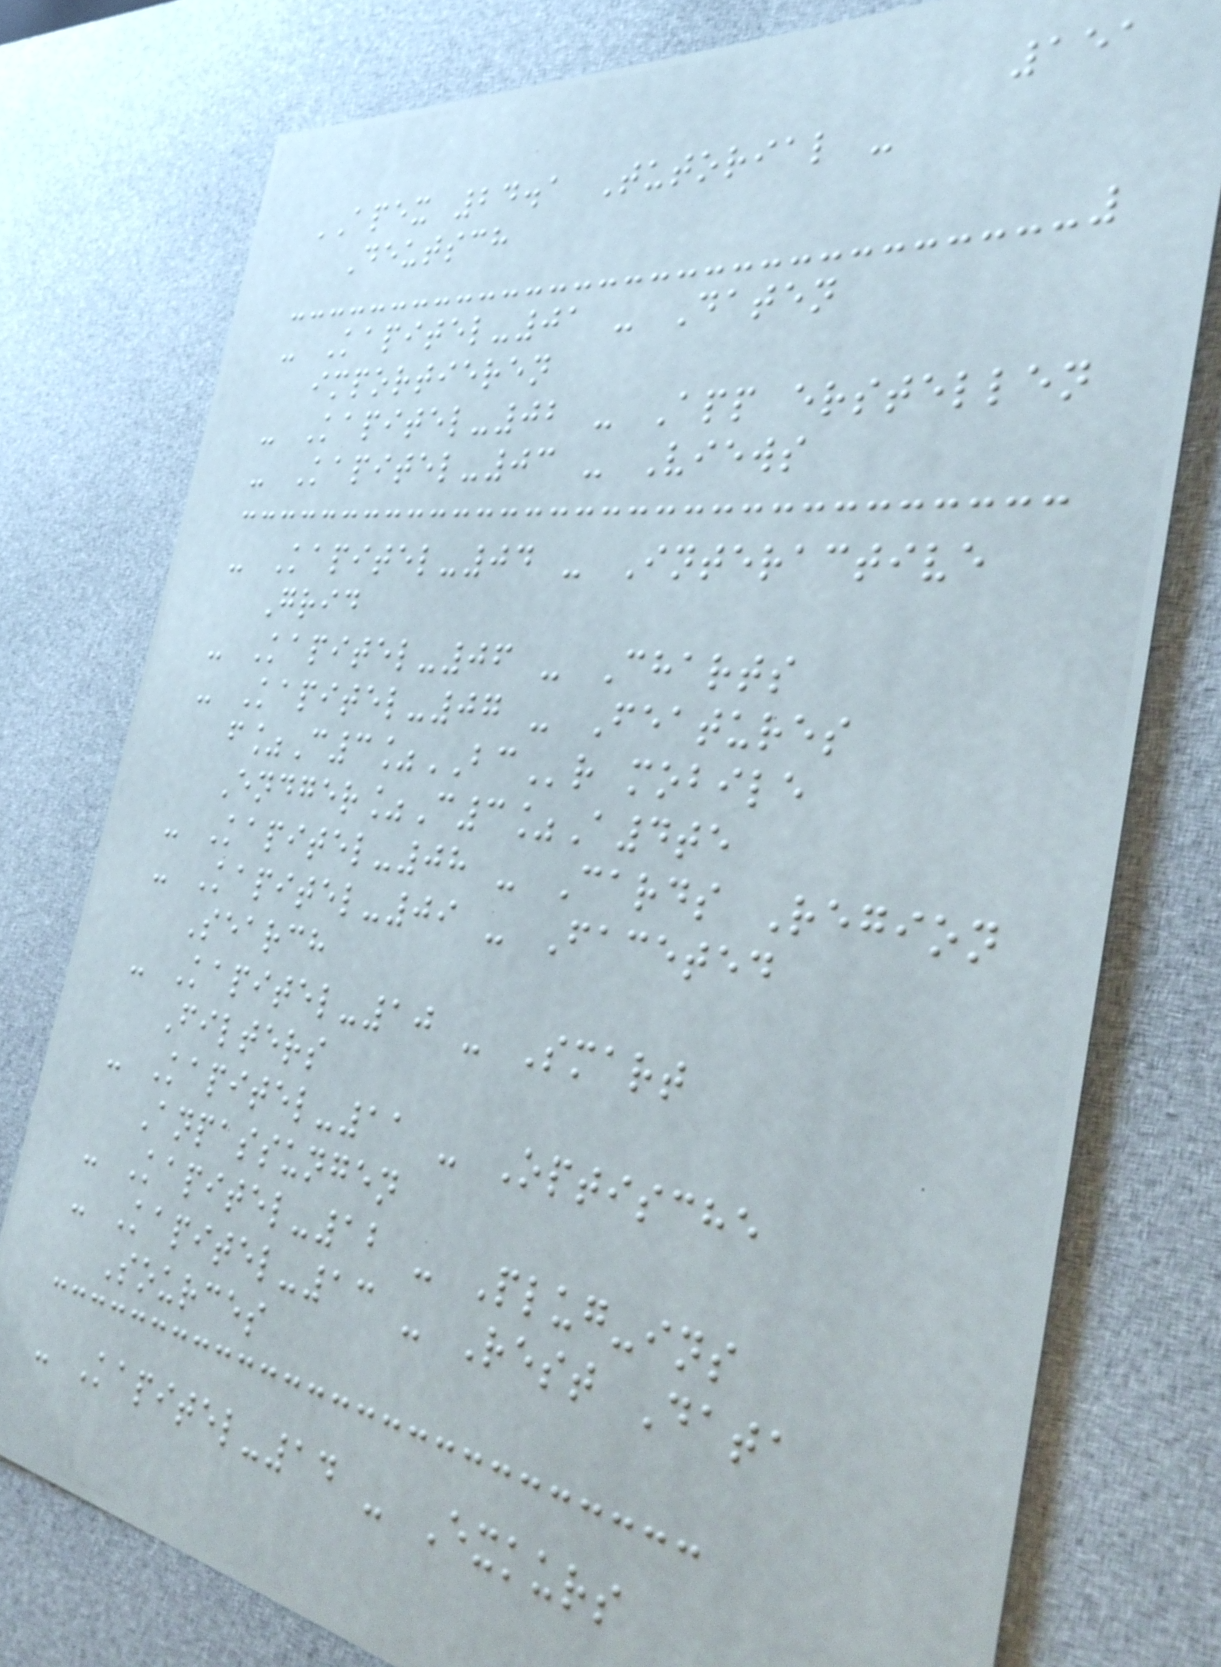151
APEX 24.1 Tutorial -
Deutsch
- Kapitel-01 - Daten
importieren
- Kapitel-02 - App erstellen
- Kapitel-03 - Views
- Kapitel-04 - Interactive
Grid
- Kapitel-06 - Charts
- Kapitel-07 - Features
f%C3%BCr mobile
Endger%C3%A4te
- Kapitel-08 - Cards Region
- Kapitel-09 - Faceted
Search
- Kapitel-10 - Smart
Filters
- Kapitel-11 - Optische
Anpassungen
- Kapitel-12 - Plug-ins
- Kapitel-13 - Rest Data
Sources
- Kapitel-14 - Exkurs
